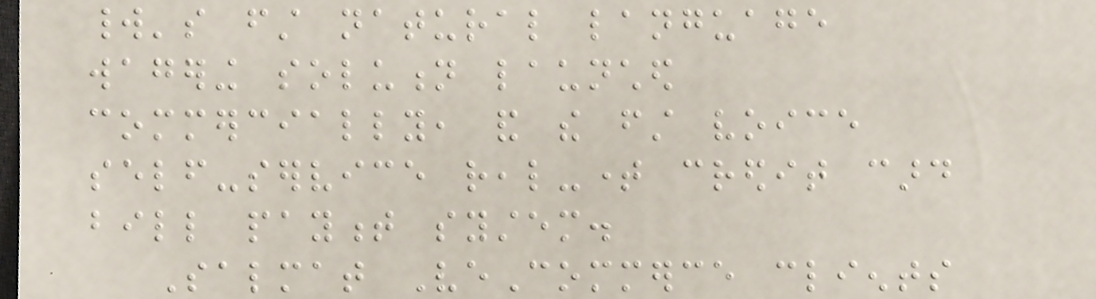world's first natural language
wagering solution launched
commercially, and the first voice
self-service real-time credit card
bill payment system.
Salmat VeCommerce clients
